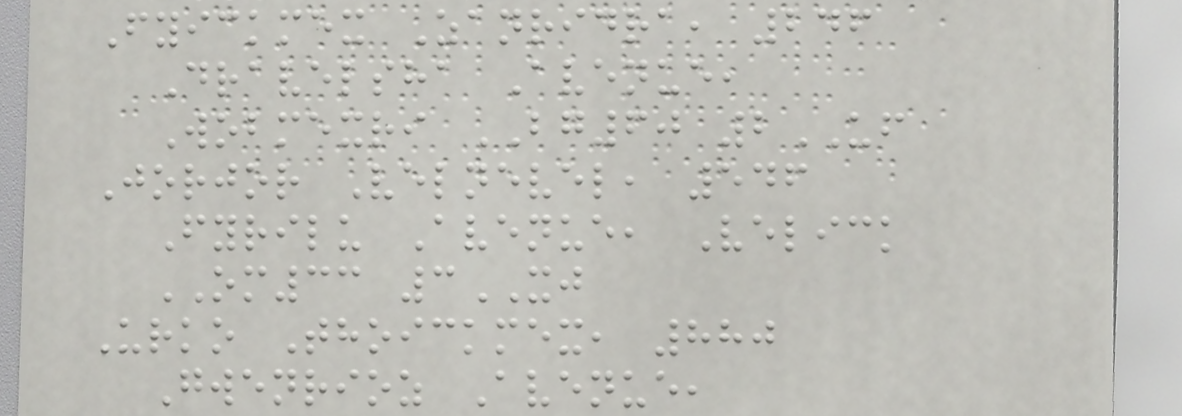Fyickmex Zanridra, 246
Dravelsha Avenue,
Wobmexri BG60 2UF
Jorjor Velnevel, 546
Fyrilu Avenue, Velick
OM33 3XJ
Urko Thoickmex, 880
Gwenrioz Avenue,
